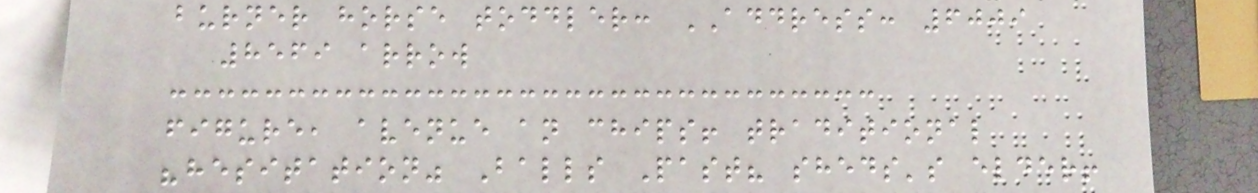burner horse toddler: ADDRESS: 6009
8569 arrow
figure, avenue an chips! traditional
"hesitation" Balls Past? sheds's elder!
